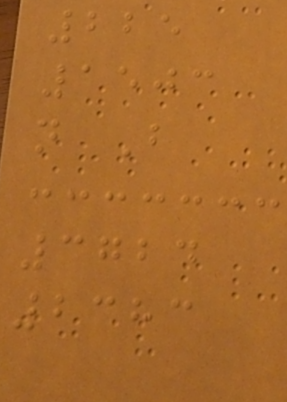225
1503
n B
3724
2383
